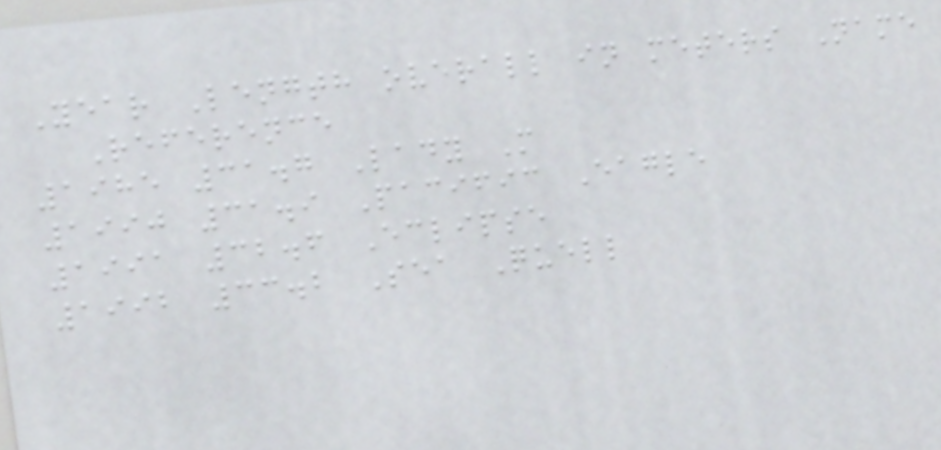Year Length overall in meters Name
Reference
1985 31.7 Lady M
1990 31.9 Pacific Eagle
1991 32.6 Eclipse
1992 33.2 Sea Quell
